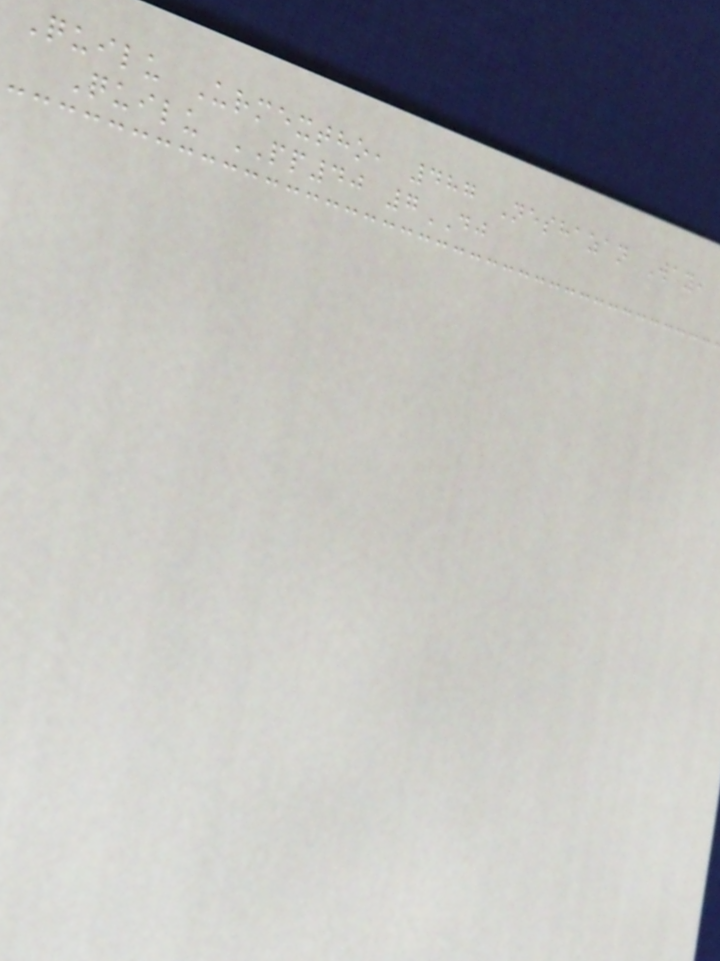Quilu Urmextho, 487 Neshazan Way,
Quilu PP40 7DJ
